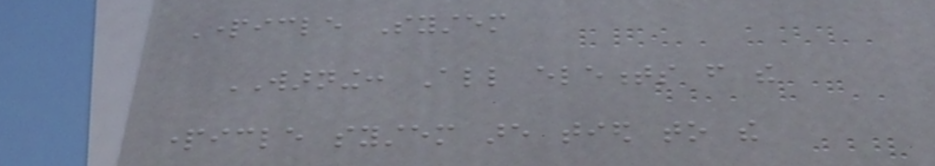Particle System
WARNING: All elements from the
particle system are tied to the
